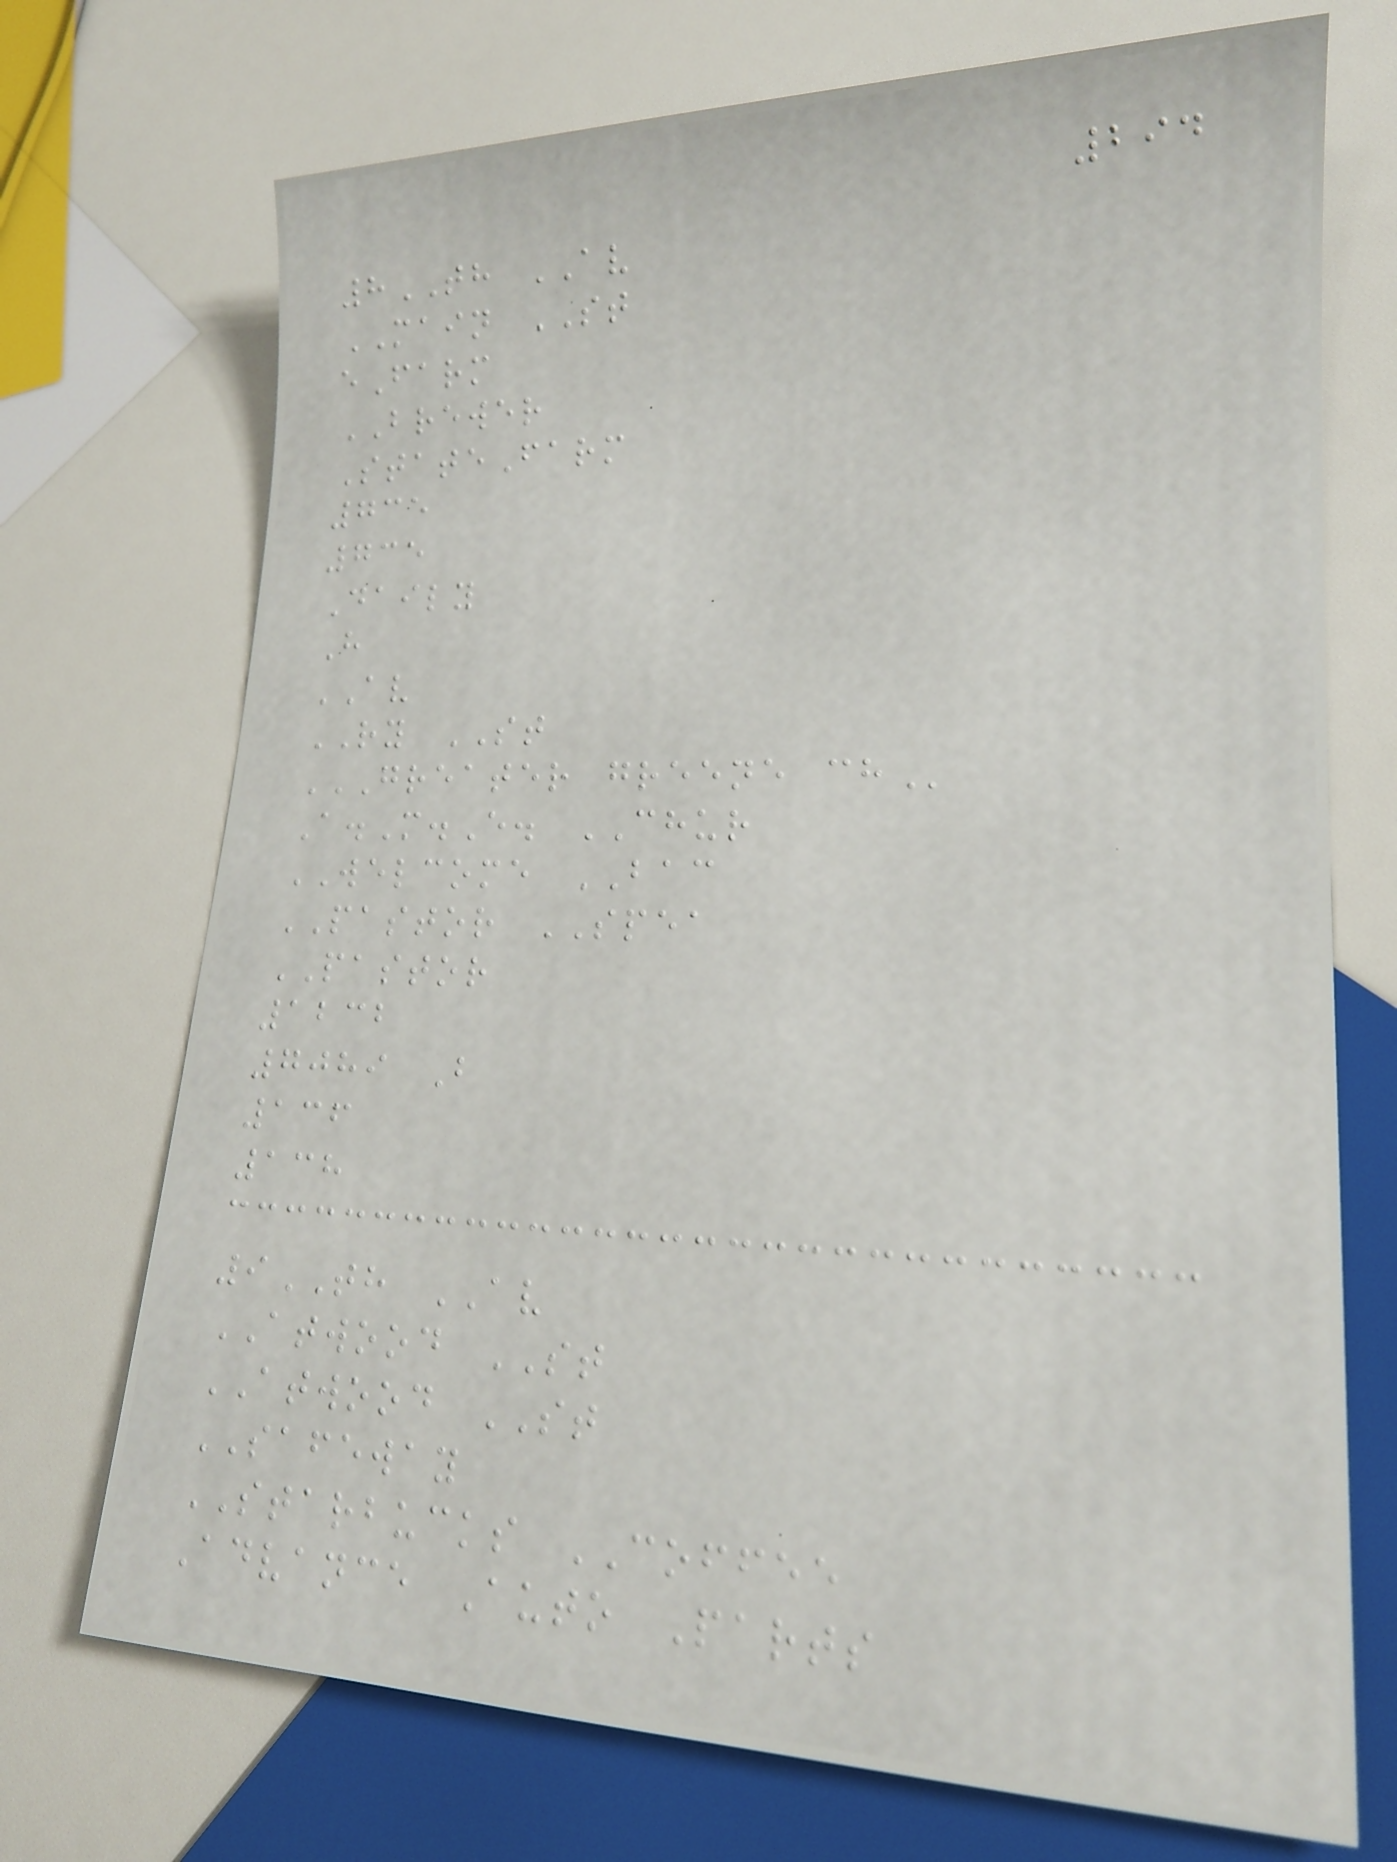294
8TH AV
MAIN ST
eFarm
BREWER
StateFarm
735
735
Daily
H
AV
RY ST
GREATER GREENE CH
A.M.E. CHUR
WELCOME BAC
PASTOR SPEA
PASTOR
1232
7089 B
136
138
9TH AV
ATWOOD ST
ATWOOD ST
SAFEWAY
STARBUCKS COFFEE
Advance Auto Parts
